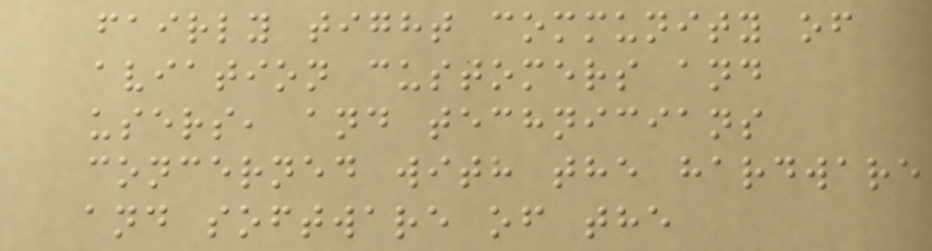fairly tight community of
aviation customers and
users, and technicians
concerned with the hardware
and software of the
